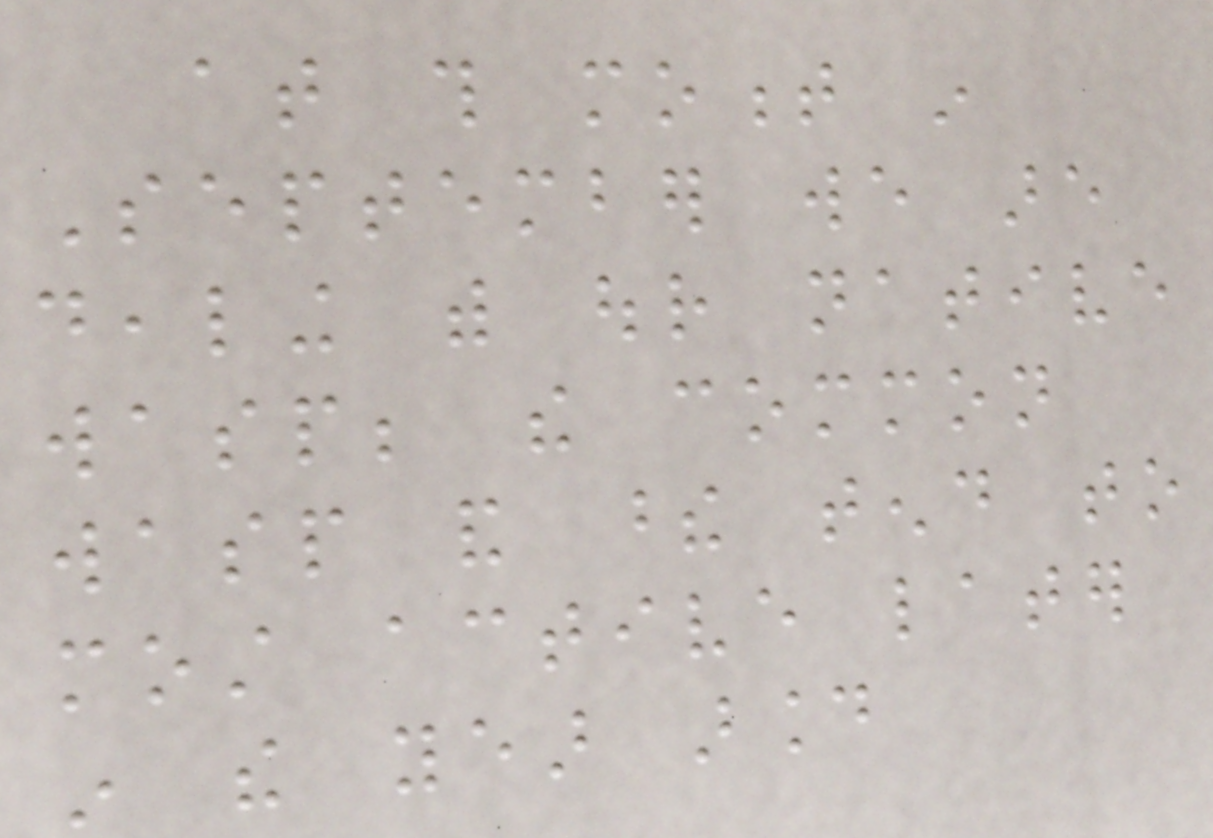at this moment in
September we are
dealing with our native
wasp; the common
wasp and these tend to
most active later
in the year around
